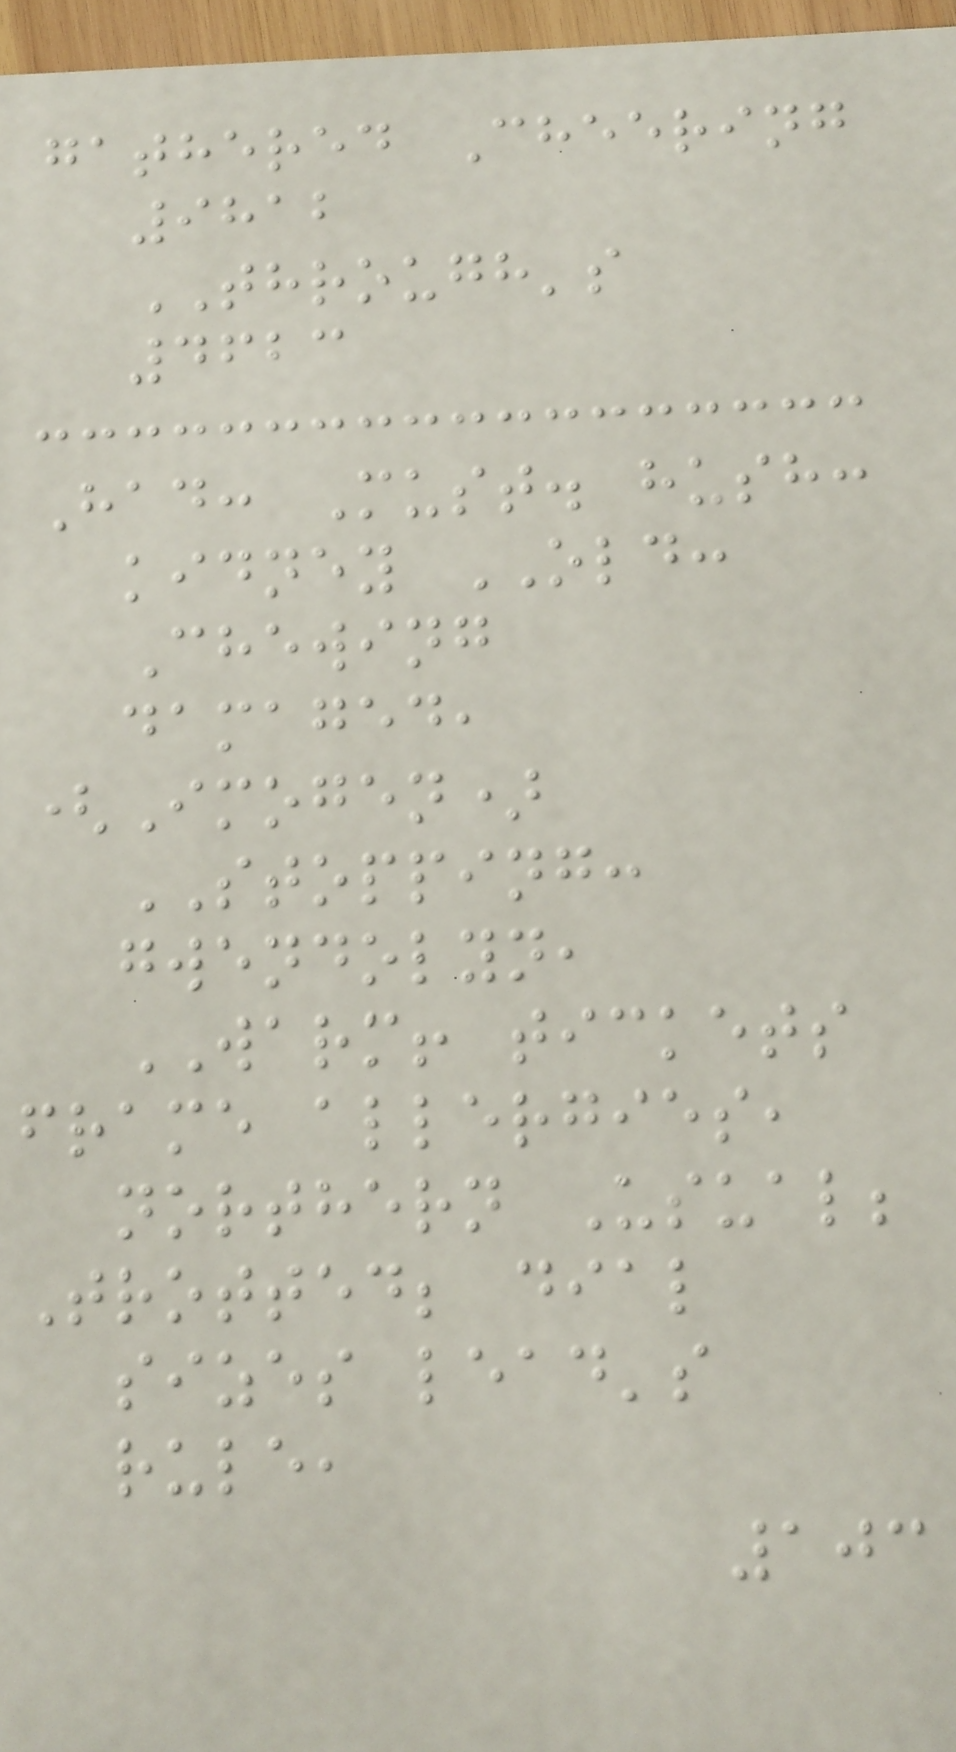gathered Cheering
9812
THROUGH's
4623
Had: Must. hush:
kidney OLD:
Chewing
damaged,
(Imogen)
STOPPING:
gwendolyn,
WARM! tickets
frame allergies,
northern Usual;
Trotted; dial
sizes lead's
rule,
103
